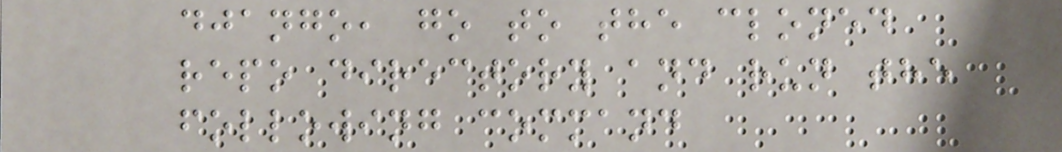django, go to the cloned
repo directory and run the
following command
